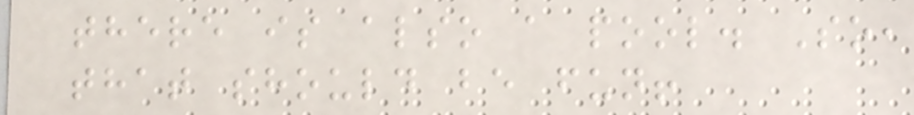there is also a pool. So,
that should be fun!
